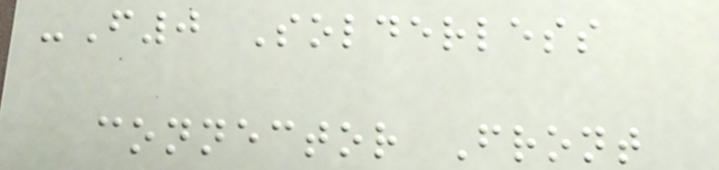-F0 Solderless
connector Front
